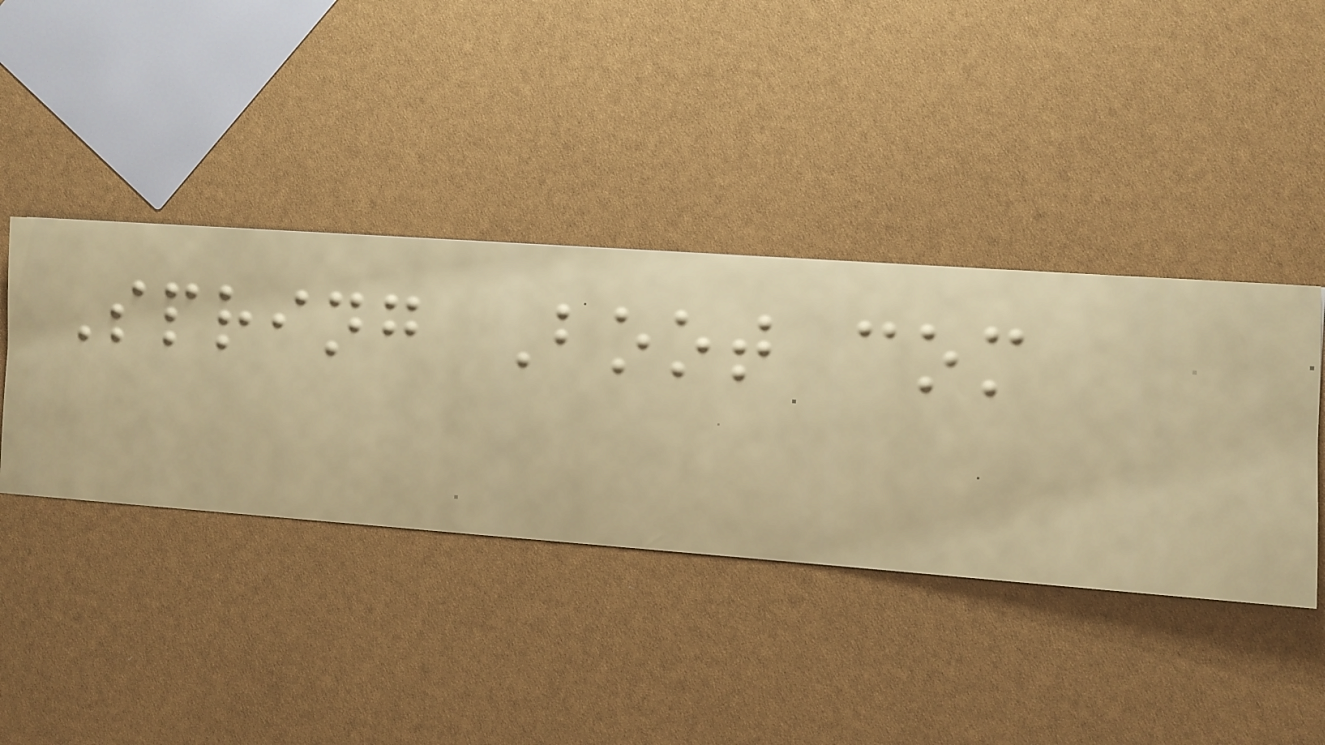Spring Boot com
